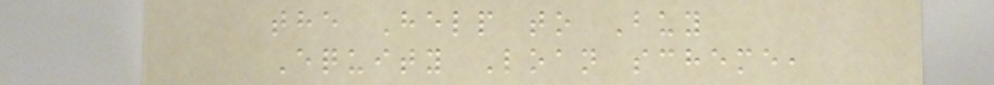the Help to Buy
Equity Loan scheme,
